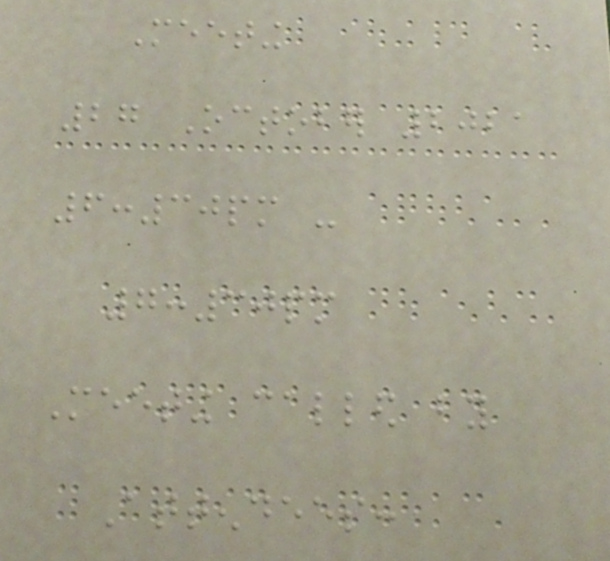Meeting
27 October 2021
6:30pm -
7:30pm
Meeting called by
Attendees:
